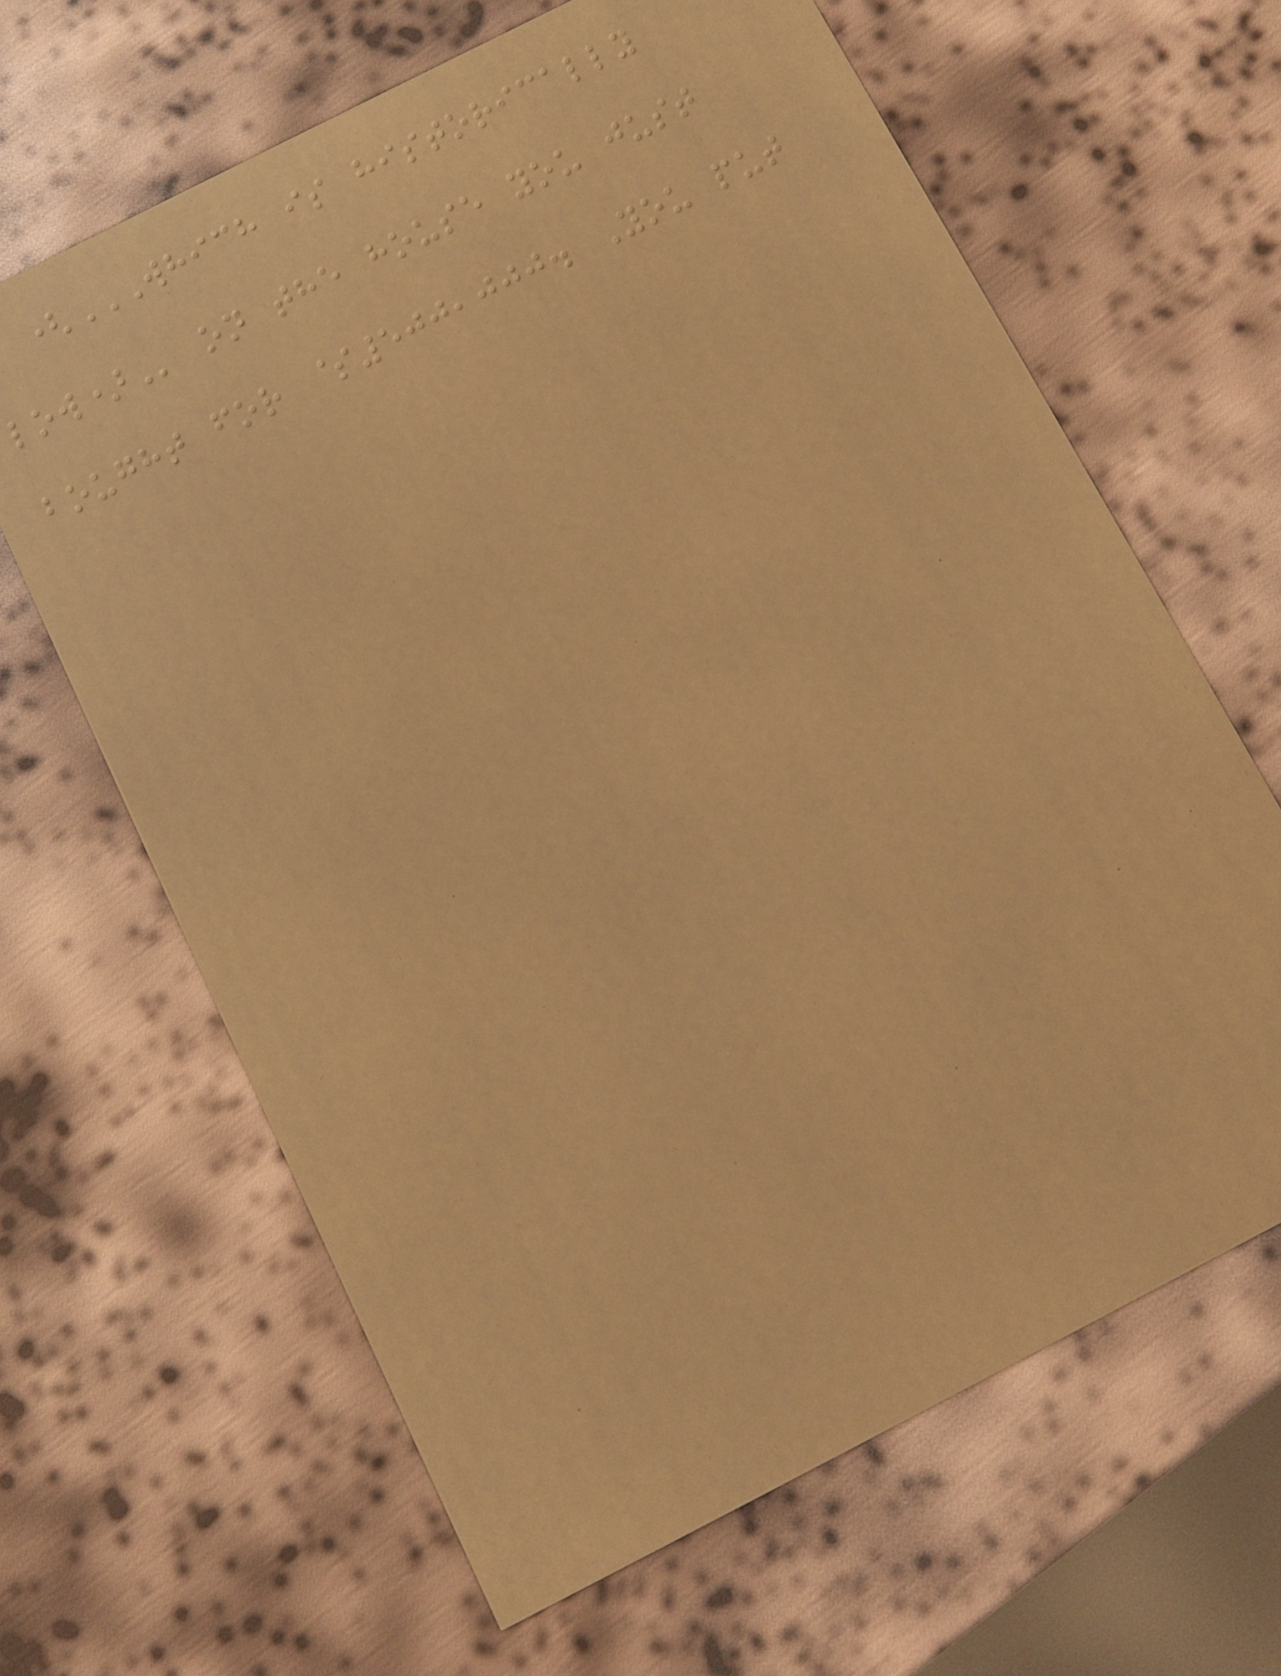(WHICH IS HISTORICALLY
LOW) on the house you just
bought for $500,000. You put
